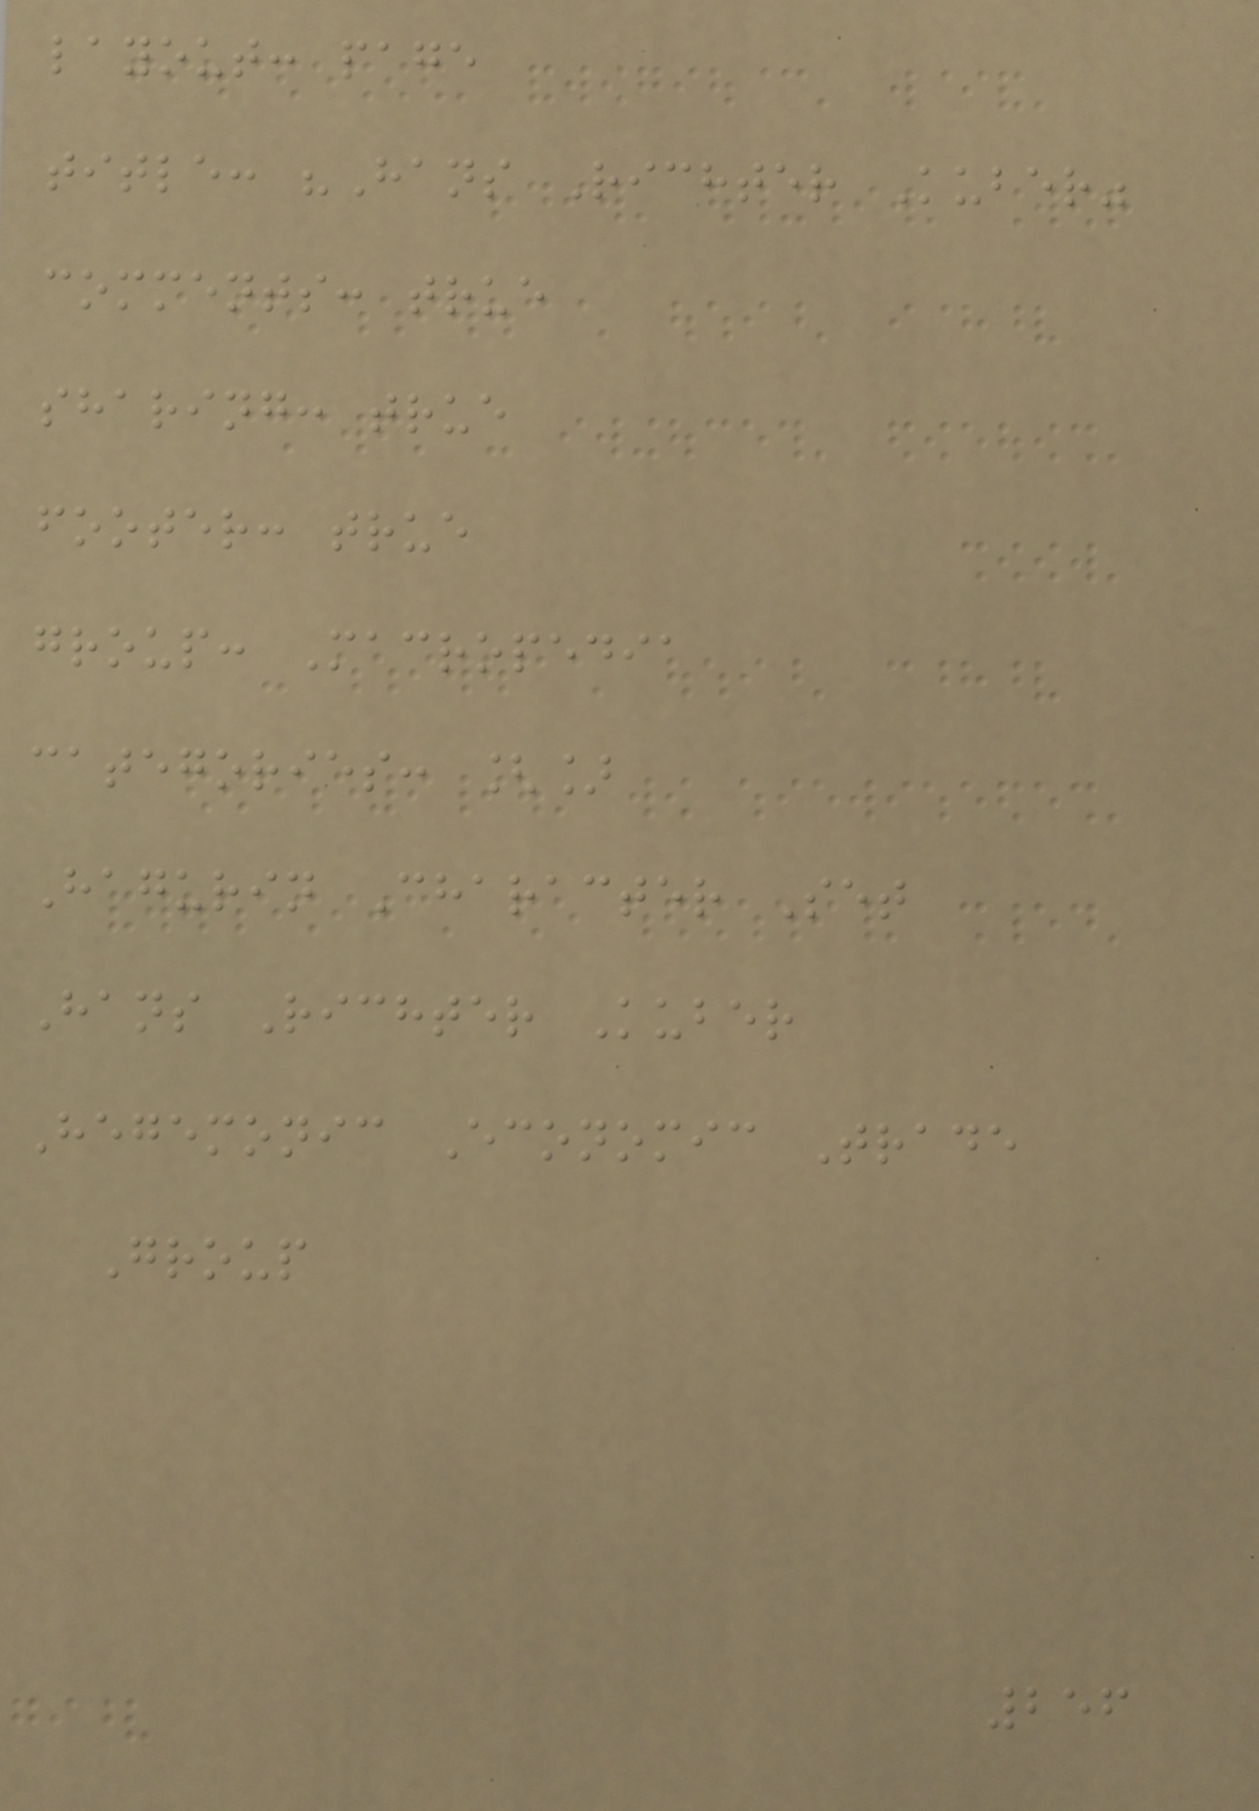layout: page
title: "Hans Richter Kuber"
comments: true
sharing: true
footer: true
group: Macropedia
categories: []
Hagurin Character Set
Hans Richter Kuber
Hegemonic Economic Trade
Group
256
